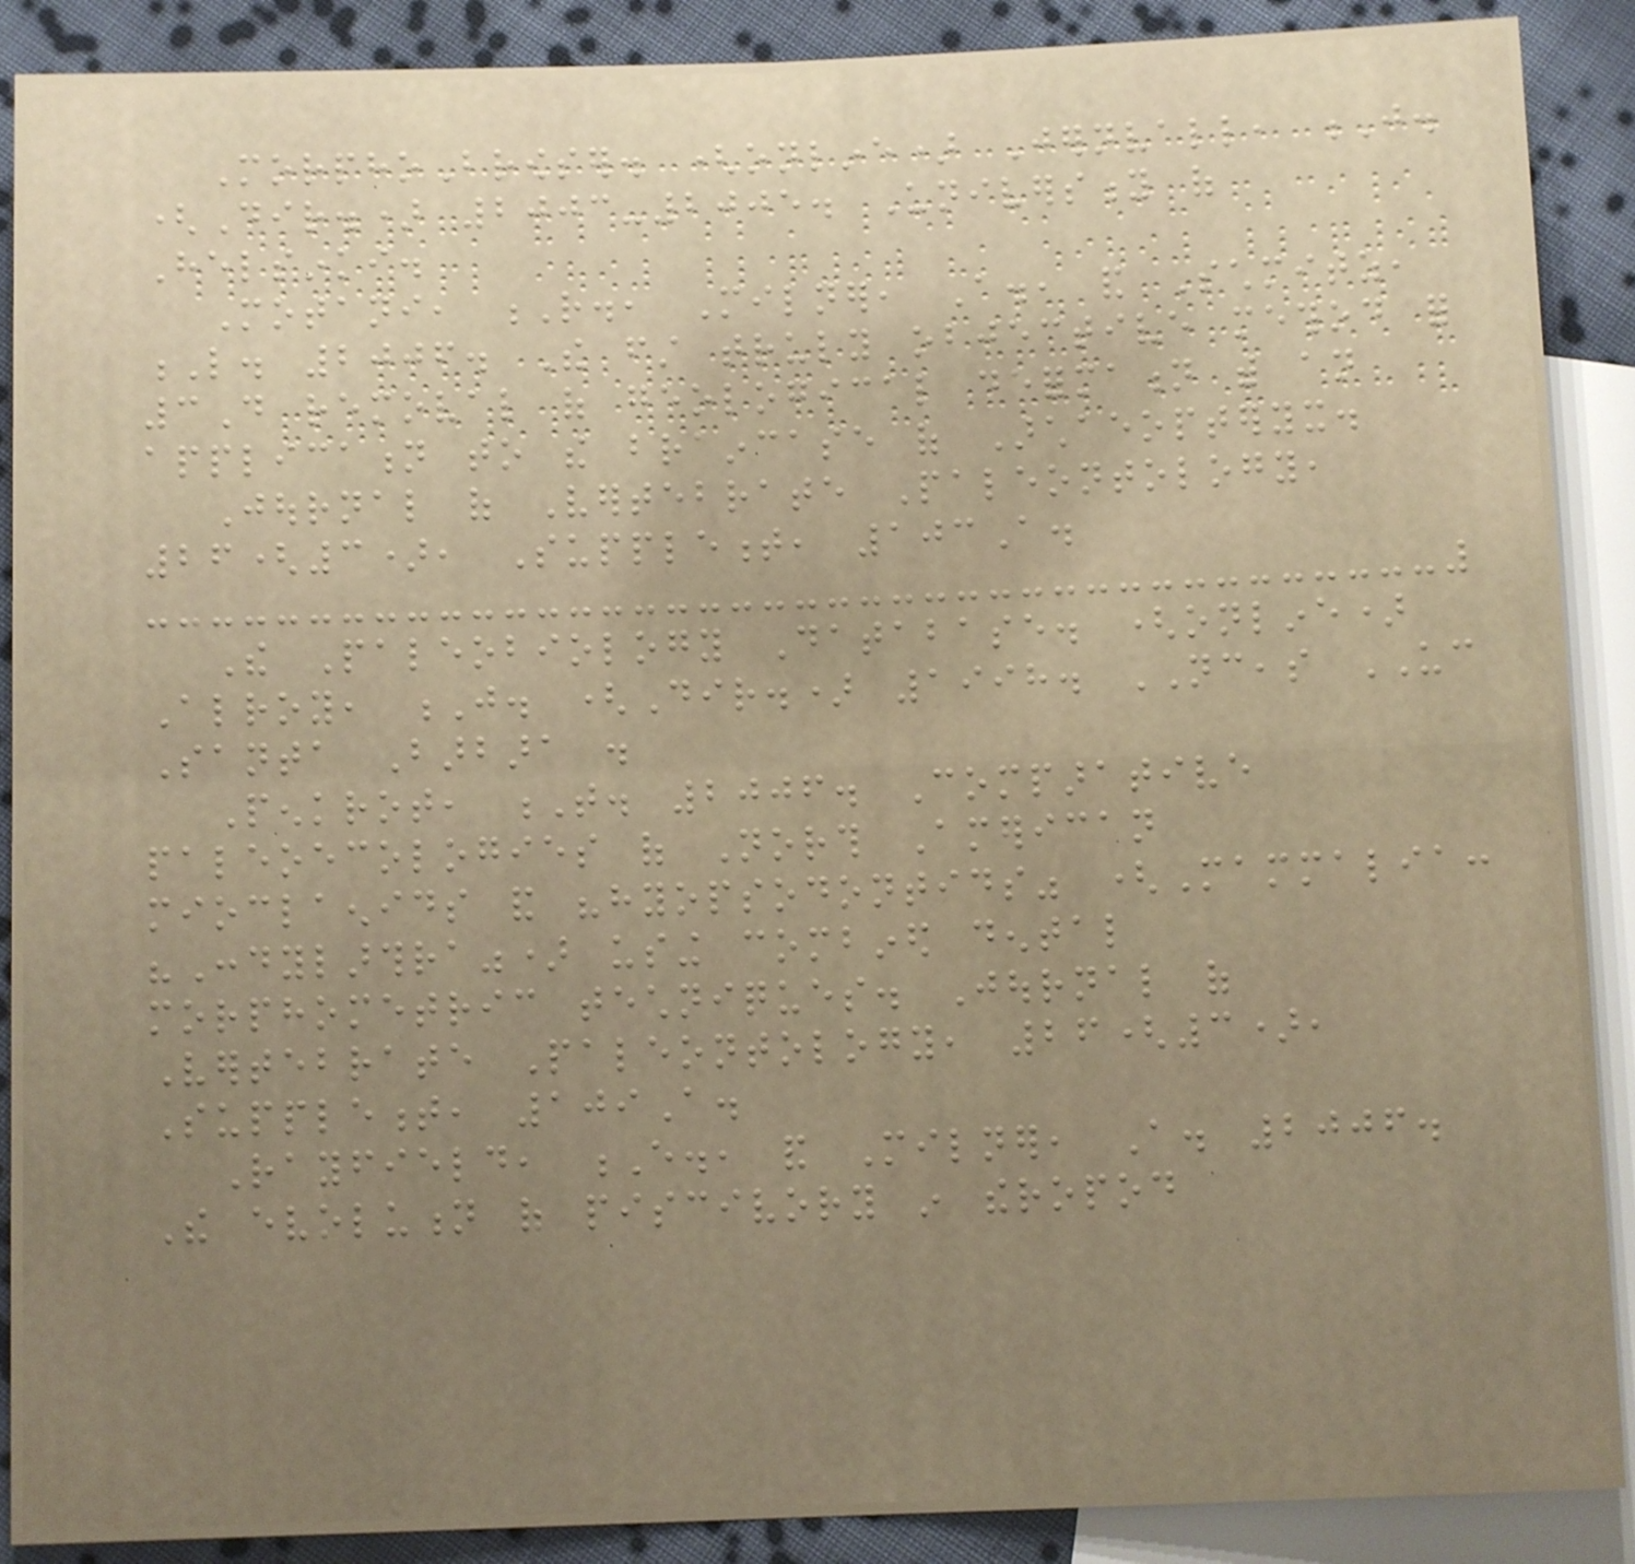MorphoBrowser. (online) Jernvall, J.
(Dir.) 2003-2005. University of
Helsinki.
Motani, R., Milner, A., and Schmitz,
L. 2006. The first truly objective method for
3D removal of geological deformation with an
application to the braincase of Archaeopteryx.
Journal of Vertebrate Paleontology,
26(3), Supplement, 103A.
The Paleobiology Database. (online)
Alroy, J. (Dir.) 1998. NCEAS UC
Santa Barbara .
Penkrot, T. 2006. Comparative
paleoecologies of North American
mioclaenids and "hyopsodontids" (Mammalia:
"Condylarthra") using combined dental
morphometric techniques. Journal of
Vertebrate Paleontology, 26(3),
Supplement, 109A.
Rayfield, E., and Milner, A. 2006.
The evolution of piscivory in theropod
